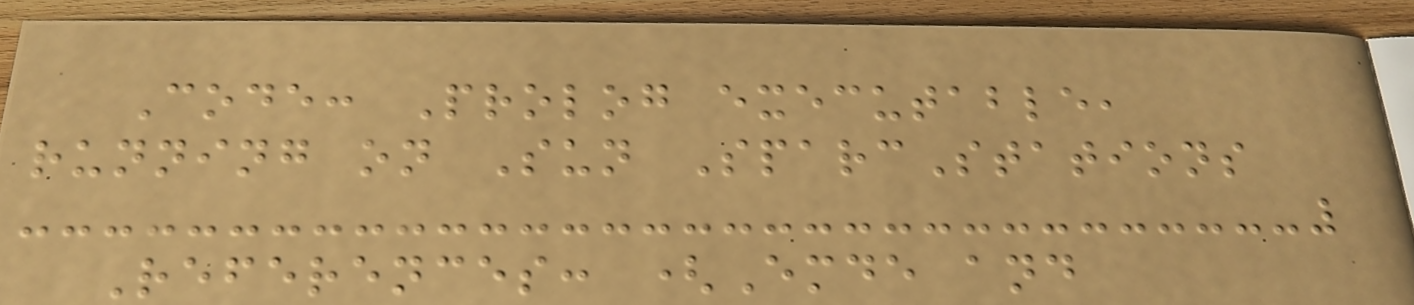Code: Prolog executable,
running on Sun SparcStations
References: (Emde and
